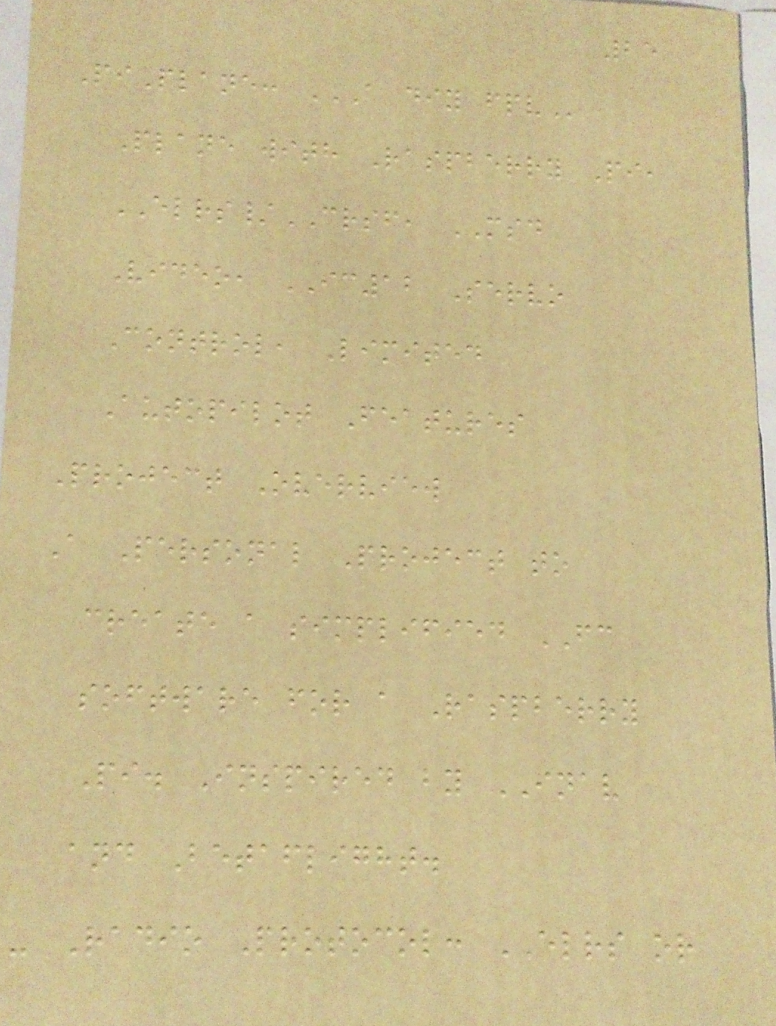25
PiPlane: A DIY FPV
Plane with Raspberry Pi,
ELRS/CRSF, MSD
Video, IC12 Servo
Control, Limited
Autopilot Features
Project Overview
A Personal Project to
create a simplified FC
software for a Raspberry
Pi. Inspired by INAV
and Betaflight.
- Radio Protocol: ELRS or
